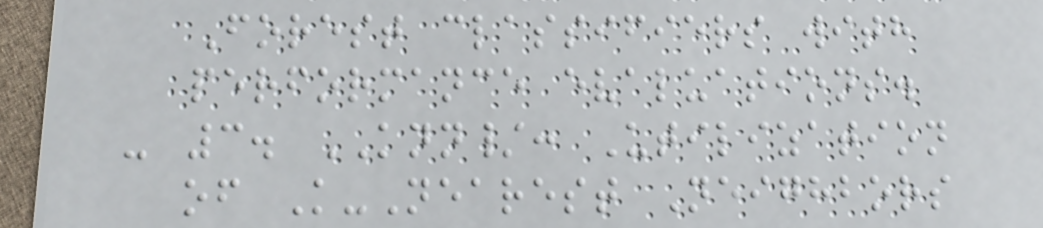Forest classifiers with
performance evaluations.
- 3. KNN/: Utilization
of K-Nearest Neighbors
